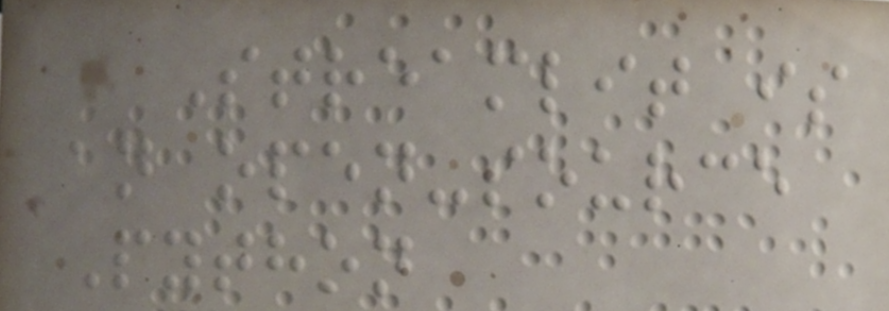Streamlit is
an open-source
Python
